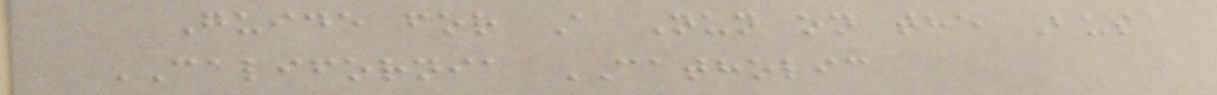Guide for A Nun on the Bus
CALIFORNIA CATHOLIC
